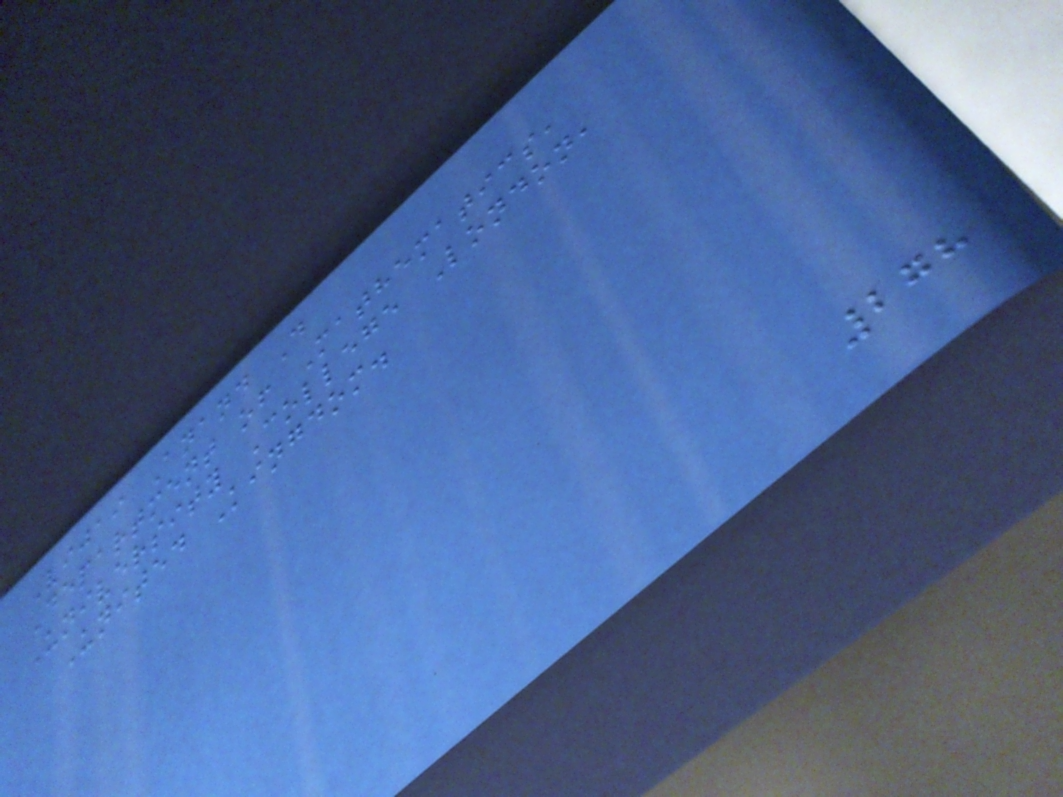Vijai Anand D
Department of Mathematics,
University College London,
United Kingdom.
278
